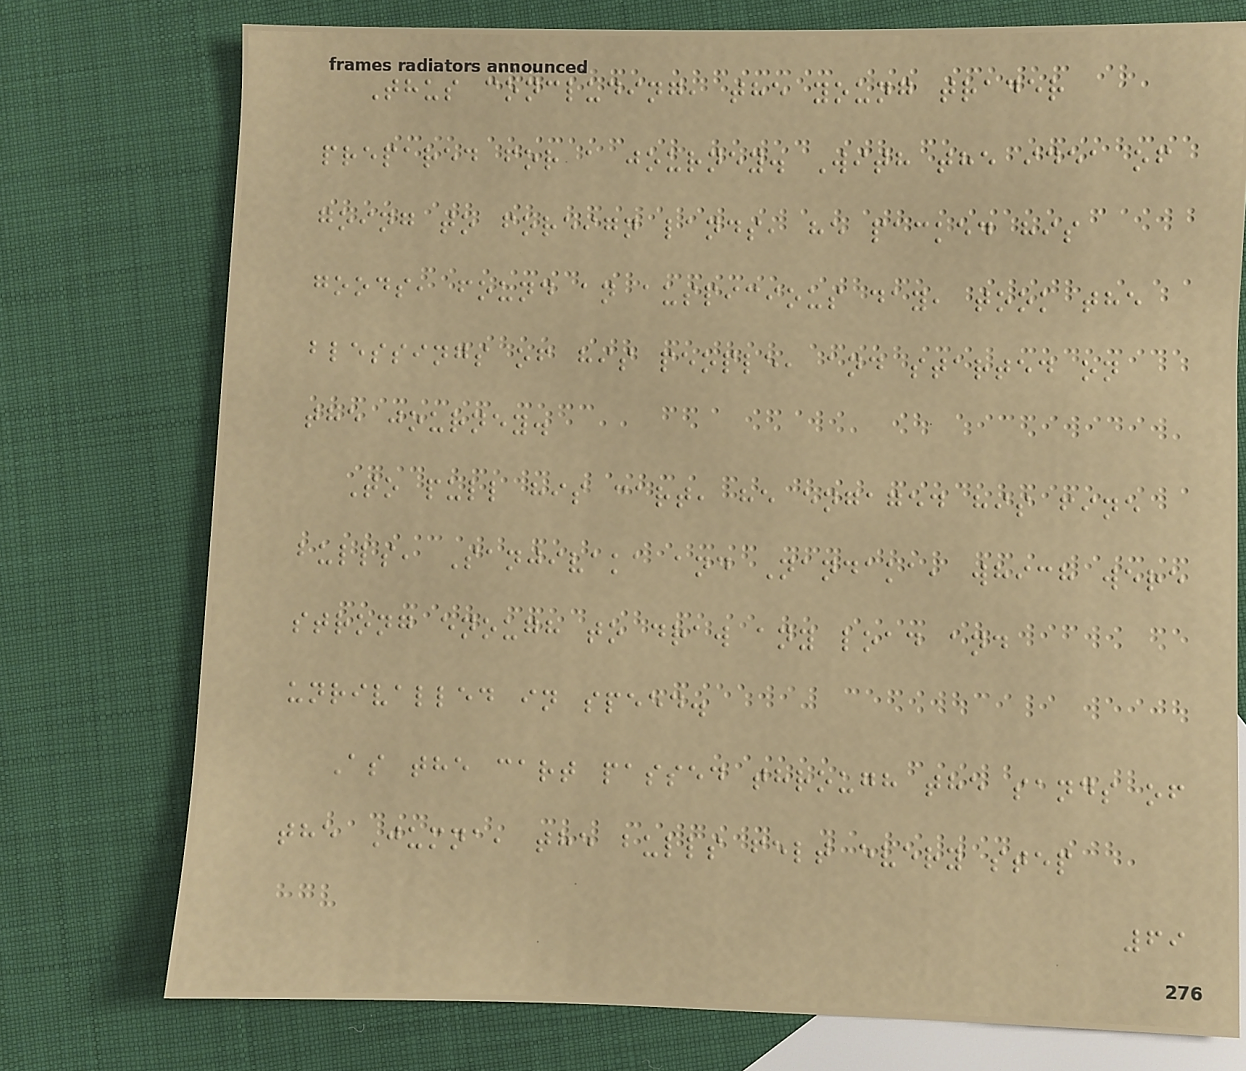Thus concluding, the young trader
prepared for a journey. With the idea of
going to foreign lands, he packed his
goods, found an auspicious day, took the
blessings of his people, and started on
the journey.
To pull his cart, he engaged his fine
bulls, Sanjivaka and Nandaka, which were
strong enough to draw any load and
unrivalled in speed.
As the cart passed through the sands of
the Jumna, the bulls felt every step
69
